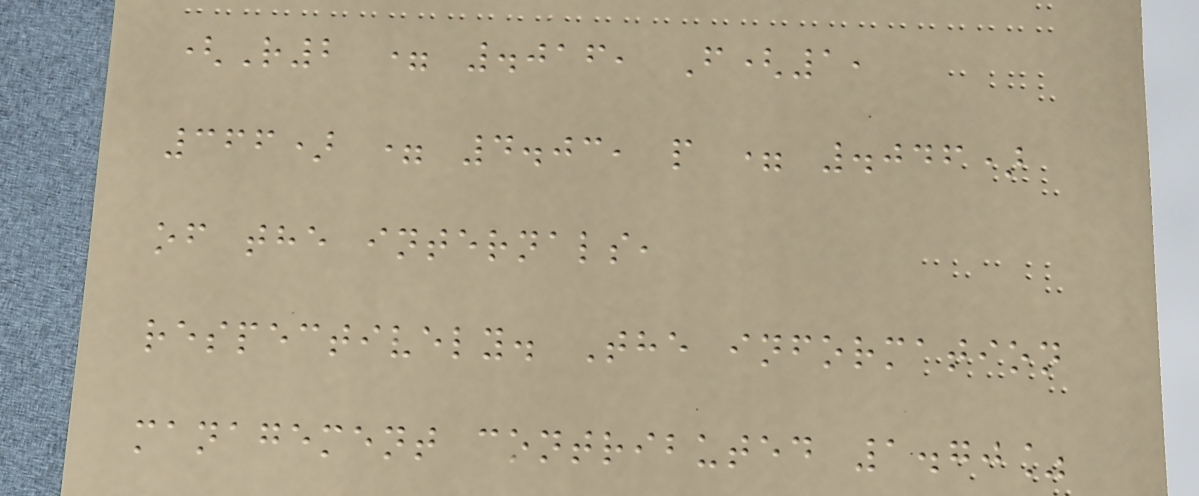(R2 = .016, F(1,
366) = 4.03, p = .046)
of the internals,
respectively. The information
management contributed 1.70%
